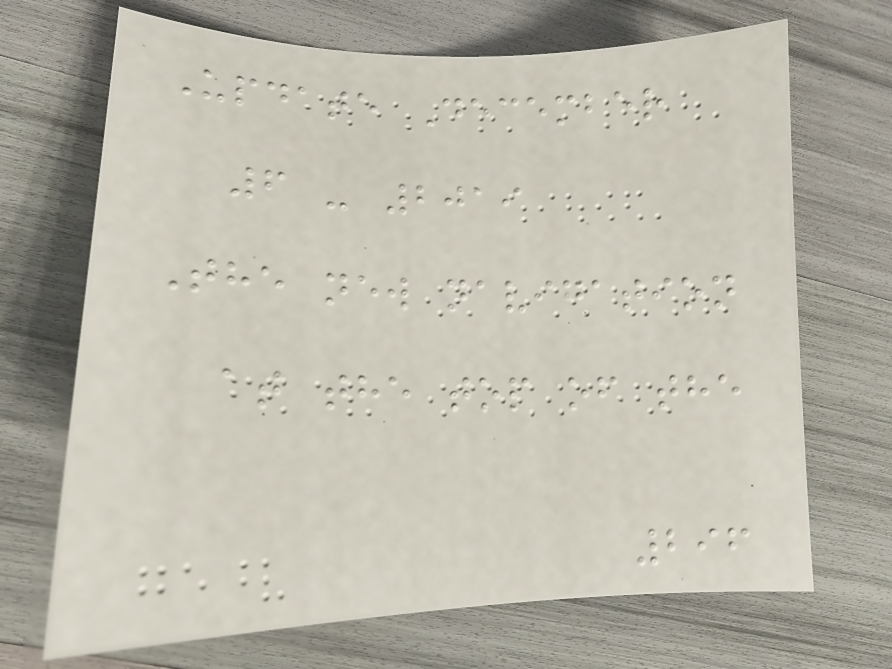Update December
6 - 2019
The new navigation
at the top of the
296
